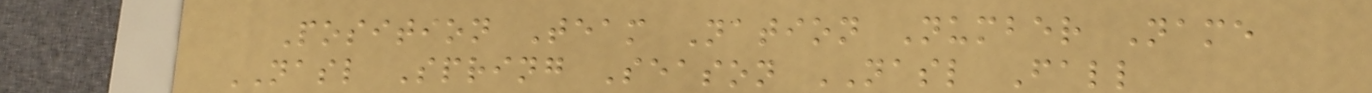Position Team Nation Number Name
NASL Spring Season NASL Fall
